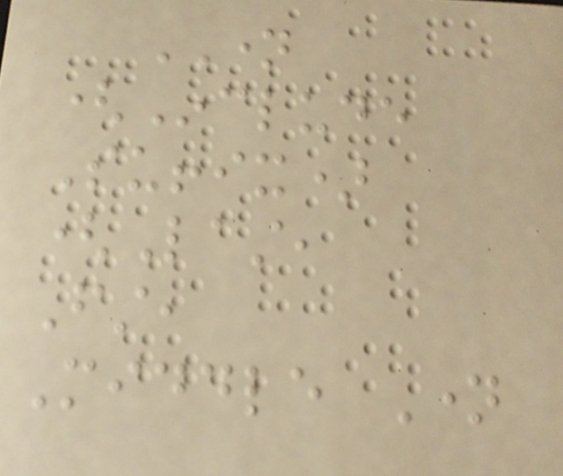NAME
(Include
Suffix)
(Last,
First,
Middle Name
